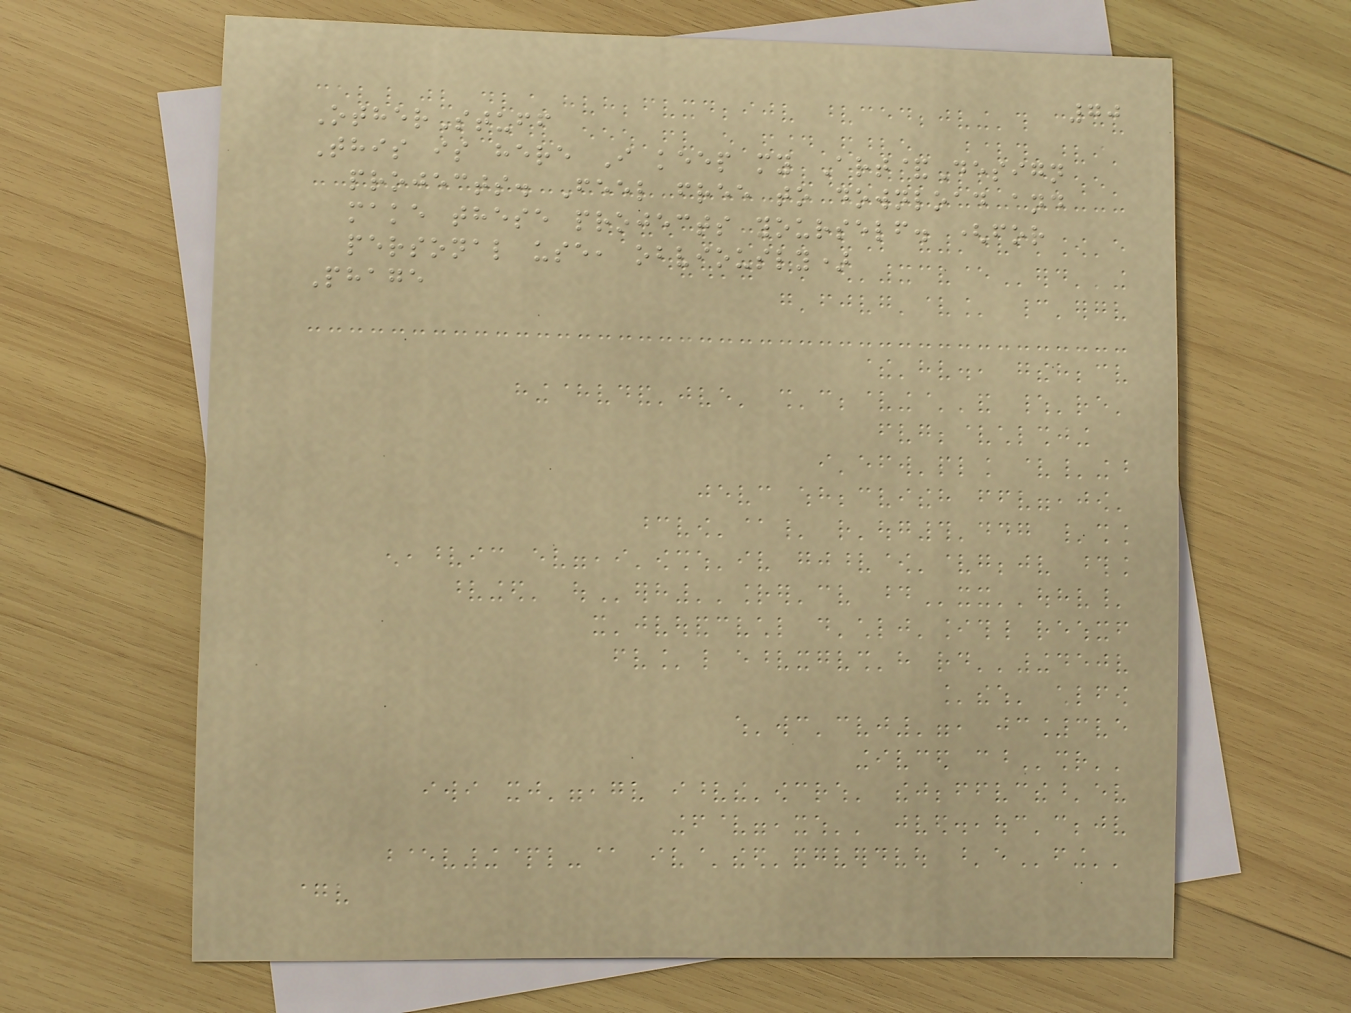70
OtherStuff
This is here I keep my Art&Design
projects. Feel free to download and
make these projects yourself. (for
personal use, obviously)
Phage
